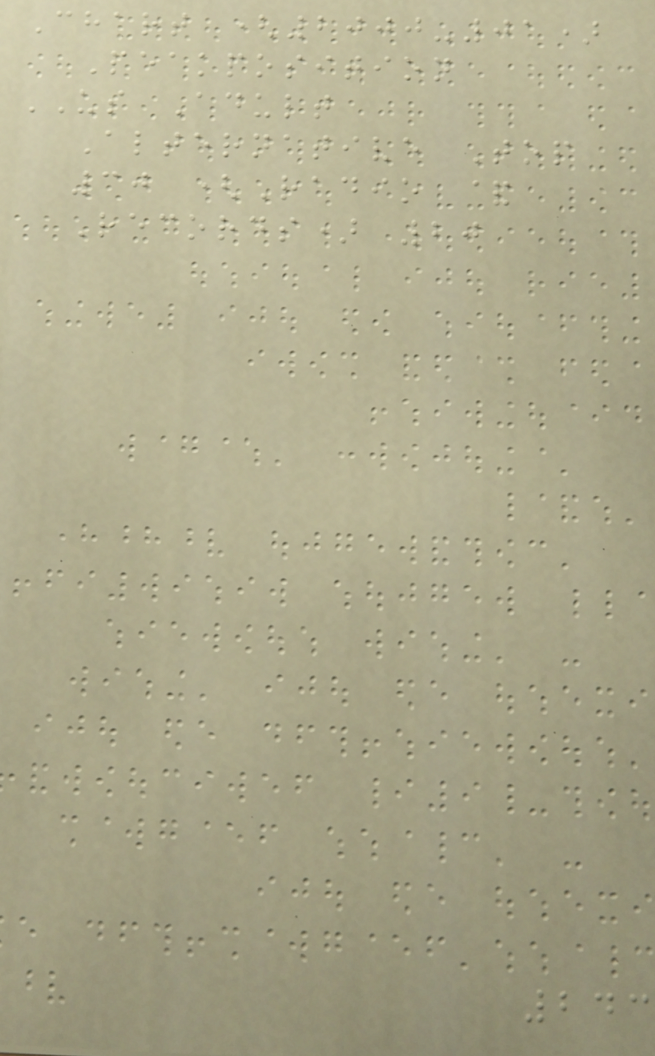Chart (2000-01)
Peakposition
US Adult
Alternative Top
30 (Radio &
Records) 20
243
